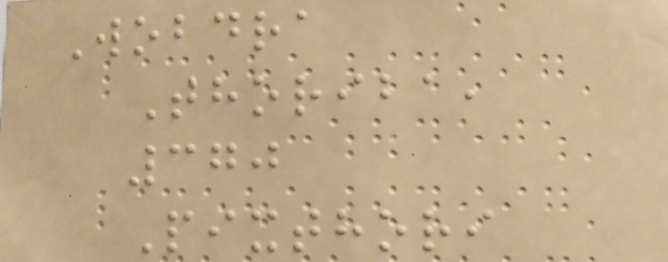Wobdra
Thoriba,
370
Pixthori
